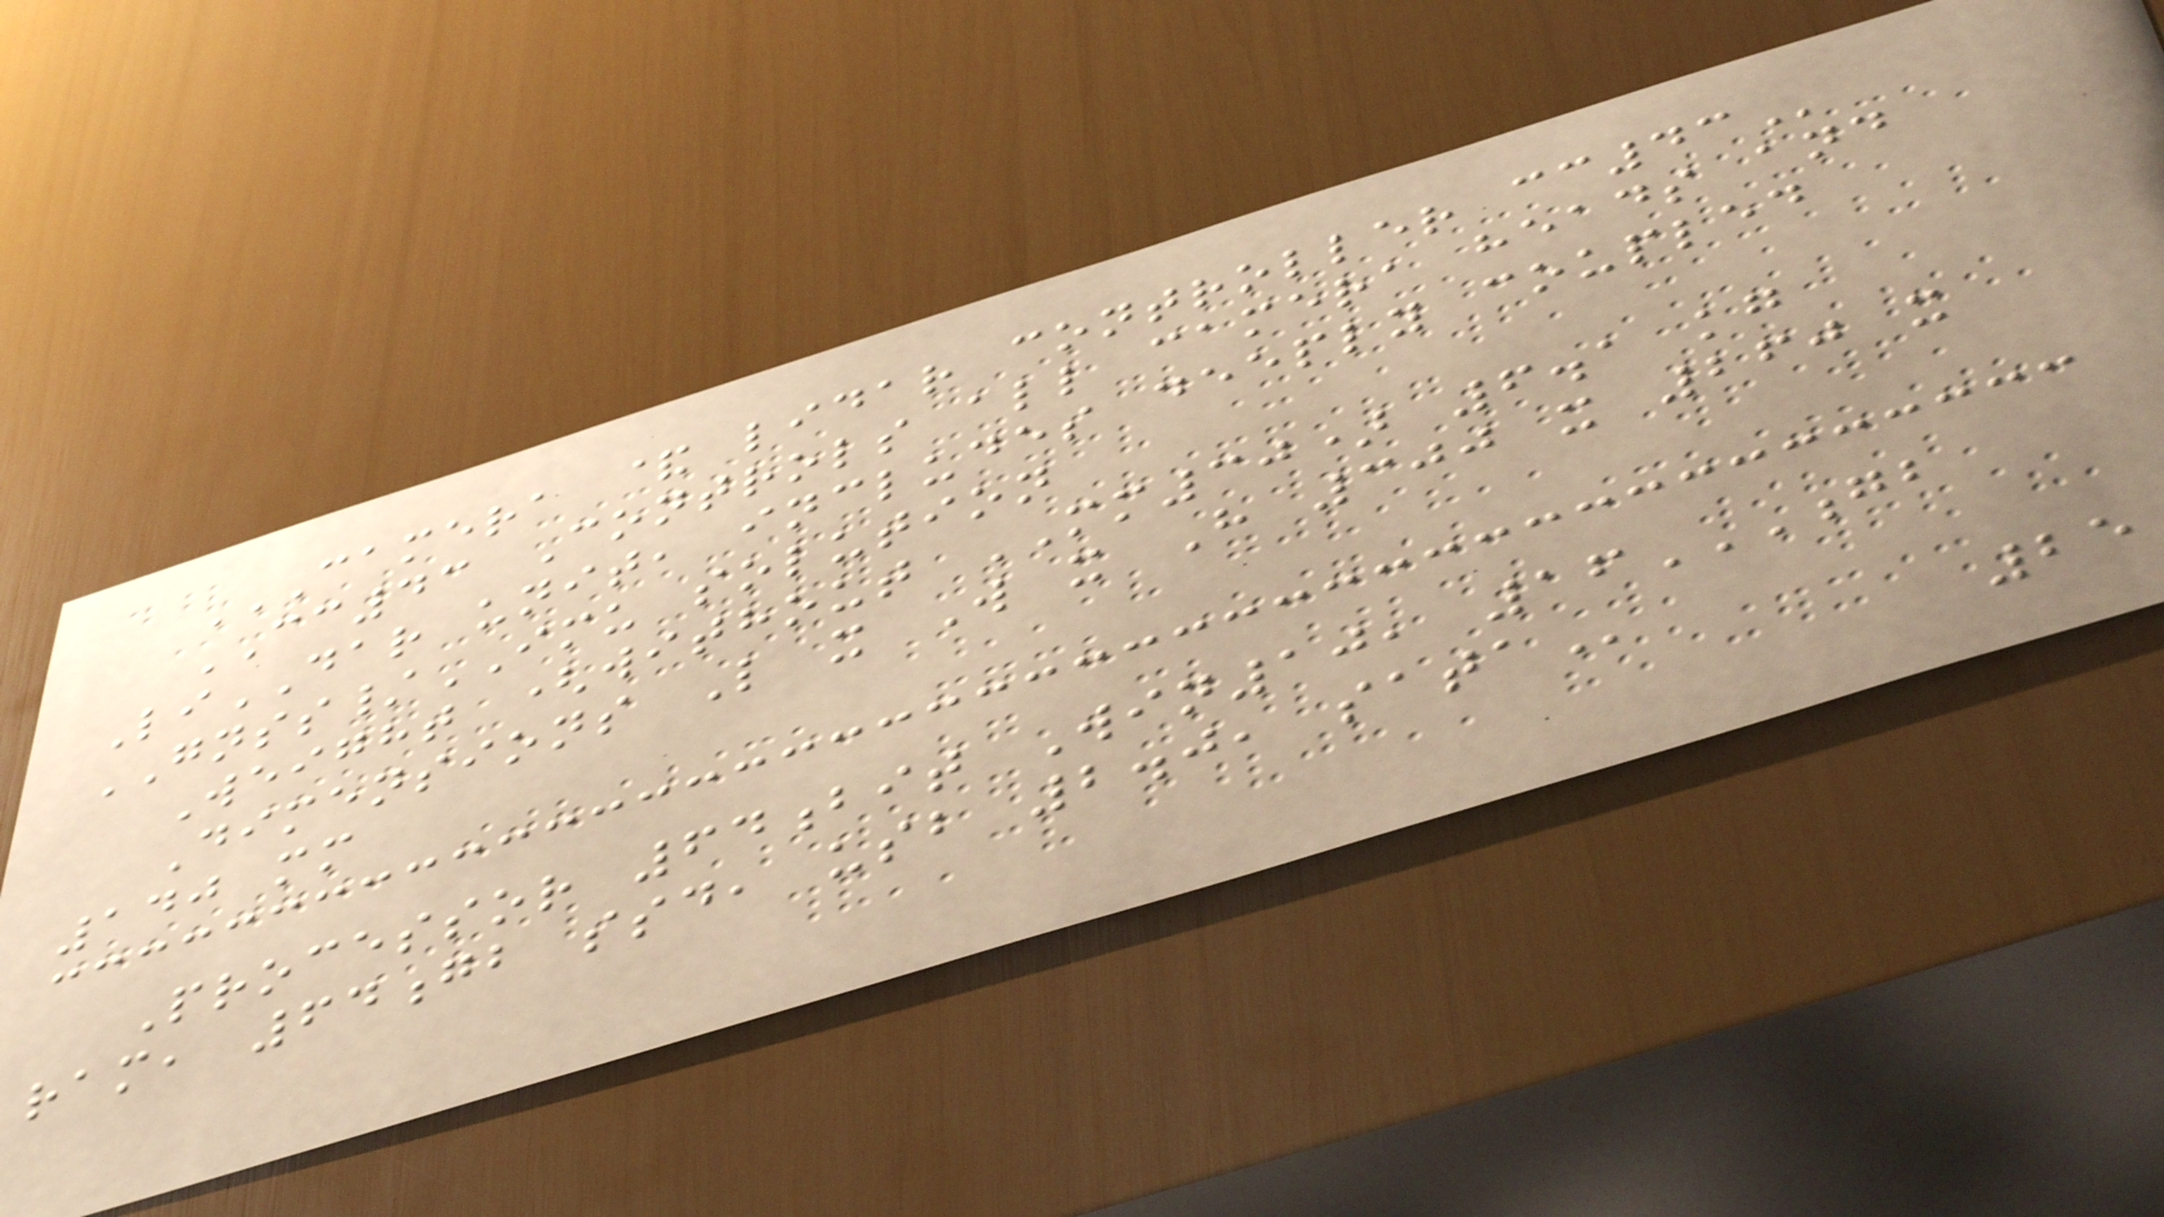CAMERA & LIDAR CONTROLLER CC43
CC43 Controls all camera heads and
LiDAR unit, includes deeply coupled
GNSS/IMU solution
Weight (without MM30) 6.1 kg
Dimensions L x W x H 300 x 260 x
140 mm
Processor 64bit Win10, 16GB
RAM, 64GB SSD, USB 2.0, SATA
25
